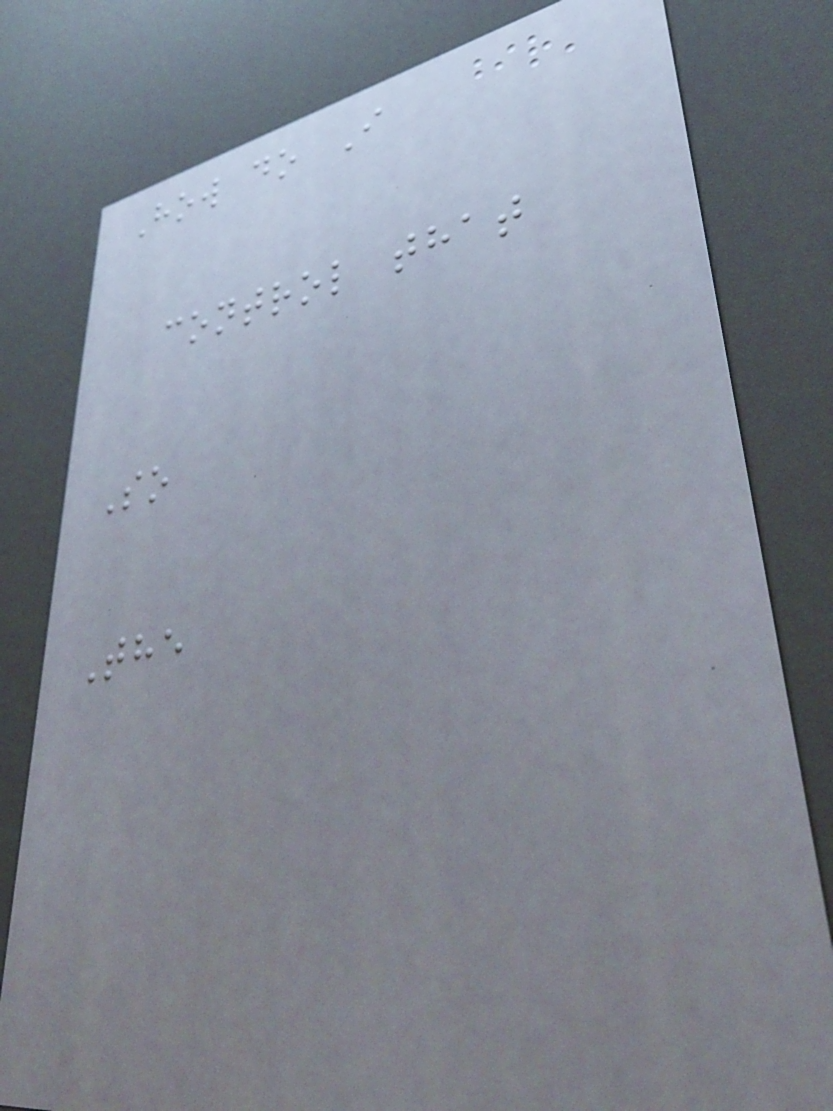How do I
control that
So
The
